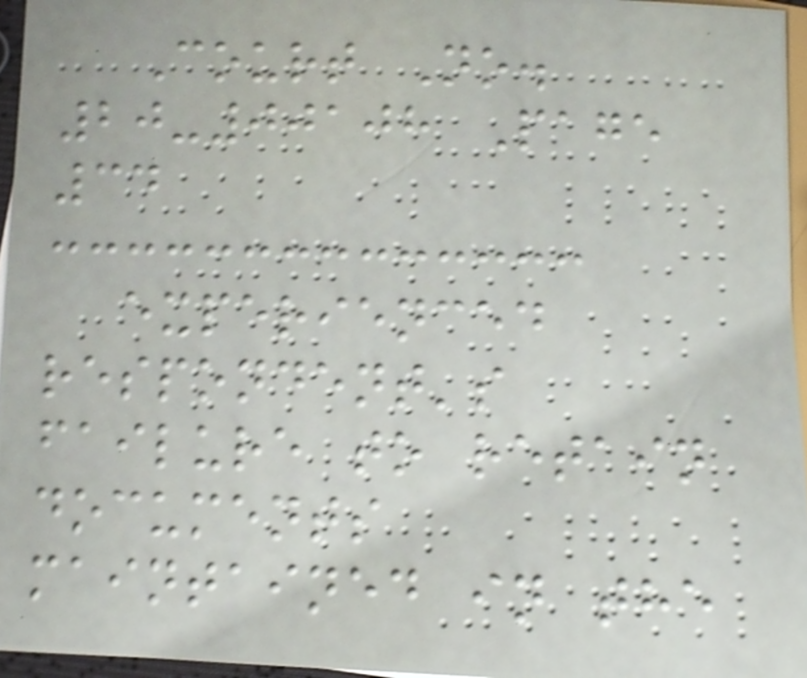Court No.
20-00108 Page
34
experienced
respondent's
failure to retain
documents
maintained in the
